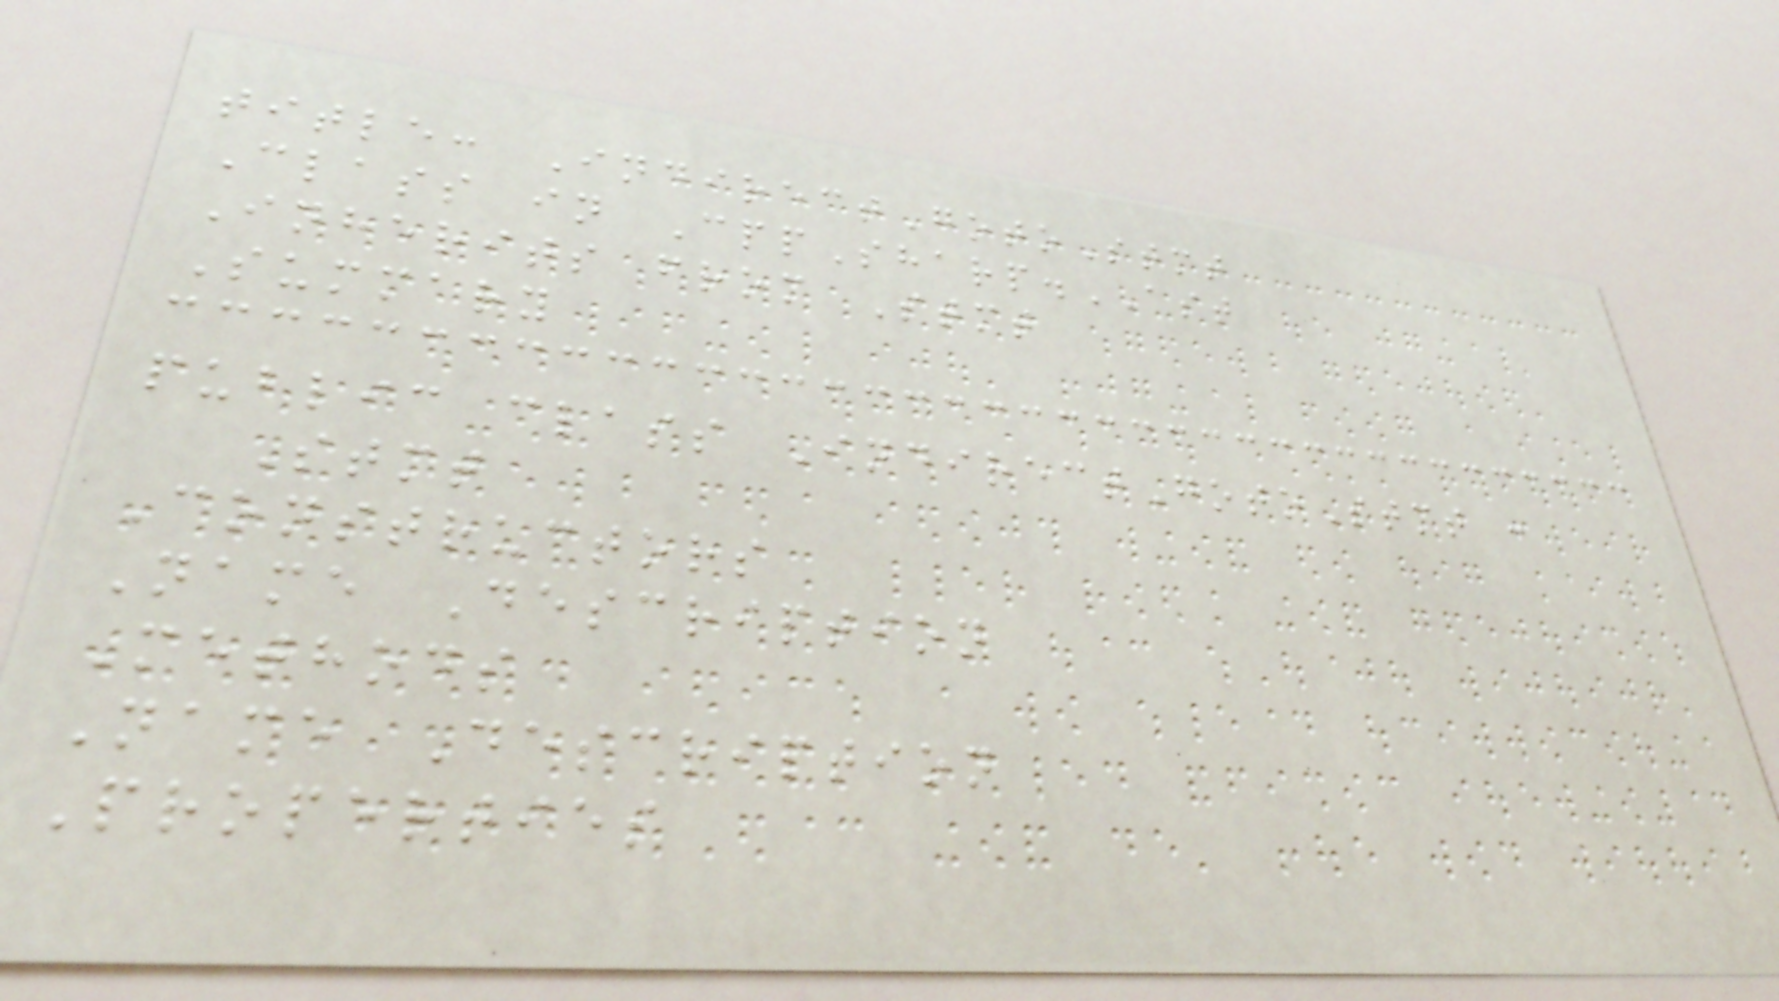title: IndirectGotoStmt
Class in CppSharp.AST
Inherits from Stmt
Summary
public class IndirectGotoStmt :
Stmt
Constructors
Name Description
Methods
Name Description
Properties
